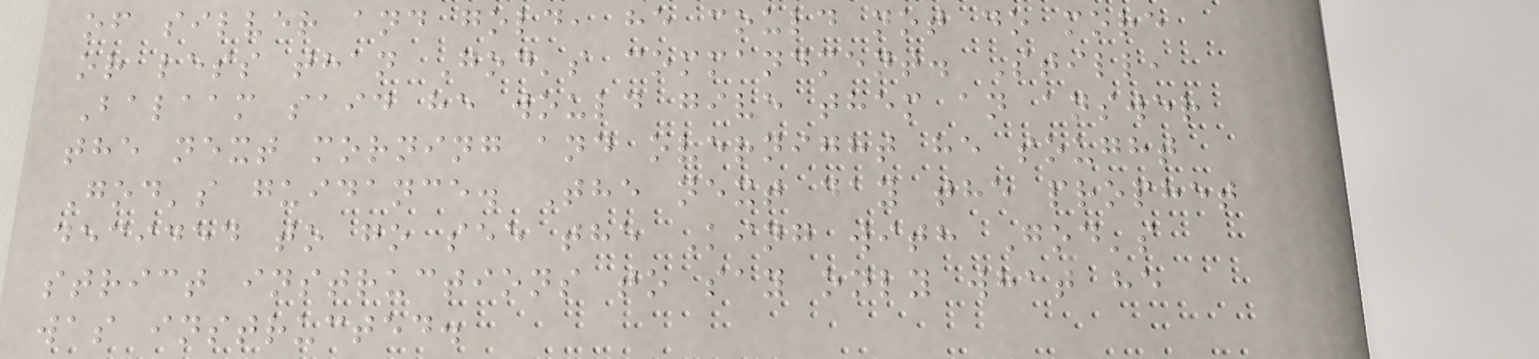of silver and gold, he could not do more
or less than God's commandment. Still,
Balaam said he would give them an answer
the next morning and overnight he sought
God's guidance. The next day the prophet
decided to go see the King with God's
strict instructions to say only what he
was instructed.
